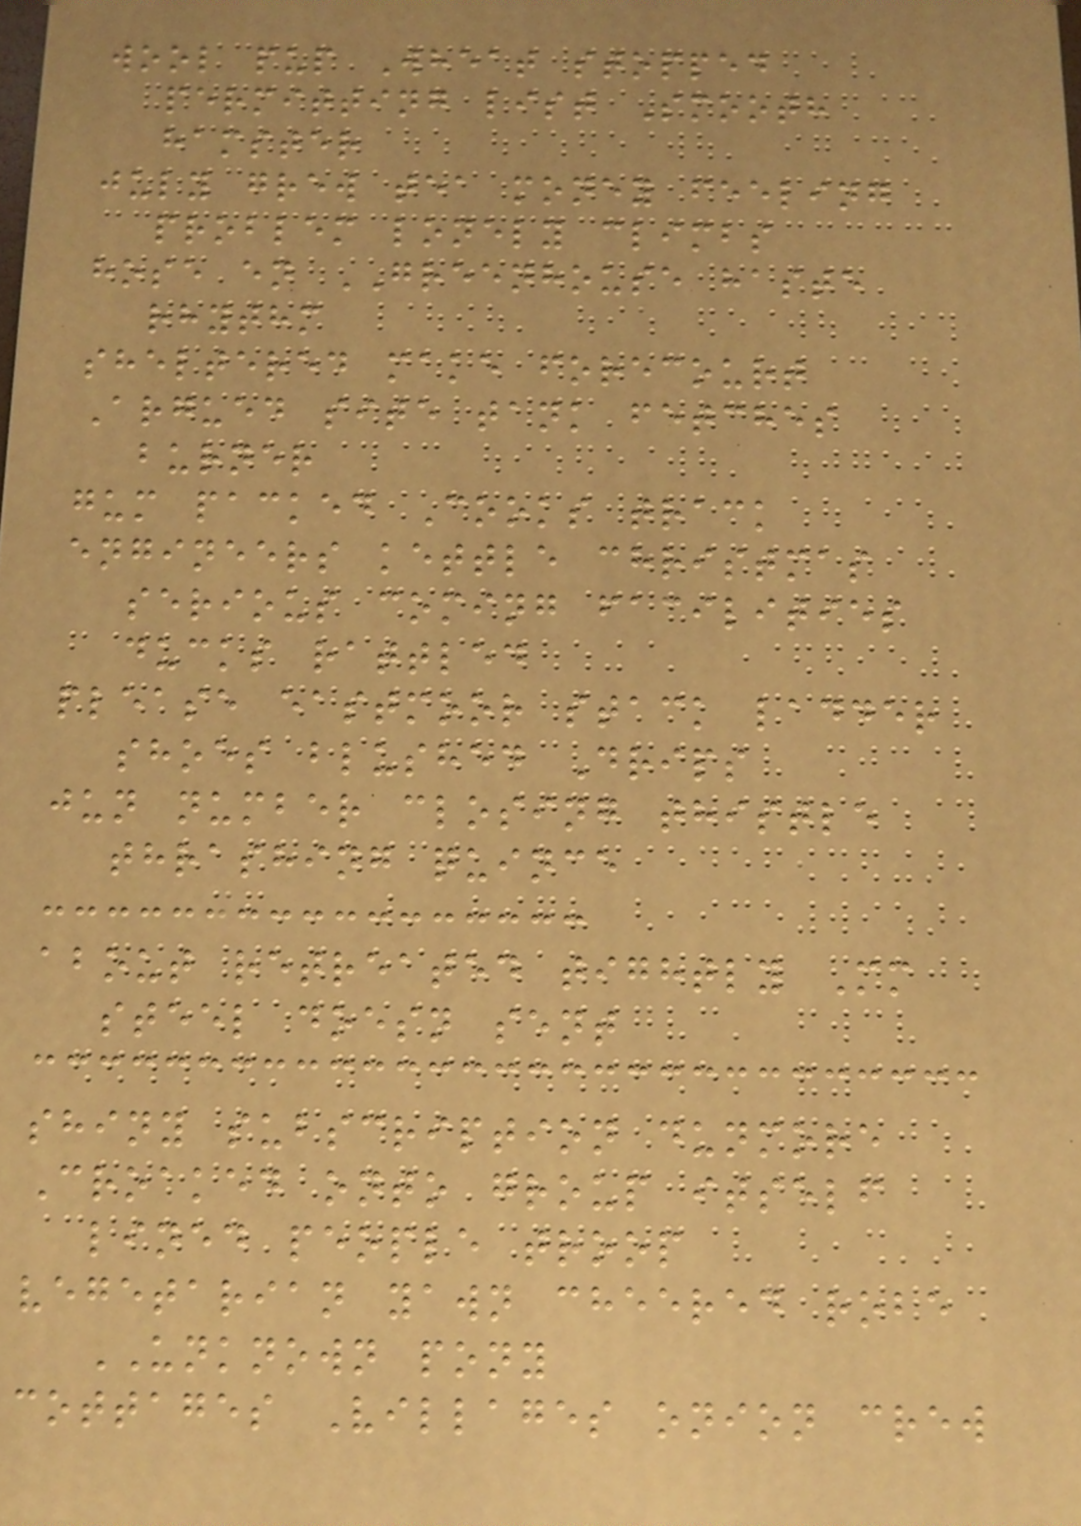wool pup Wheat stopped
permitting list Smooth
hamster
july grew tea money feeling
problem lonely climbs
hose en GREENHOUSE haste
rhythm
sheltered make forecourt
Argued site tank fetches
burner
gum packed Cooks track
engineers kettle christmas
serious coming facilities
ducks rattled
please eastmoor stack ladder
shoes blushed Drips
jun number closing thistle
thrashing quince
about retreated tightly Mm
steel doesn sent
shiny subscription dunmore
Croaked onto group itself
lined people troop
vegetarian yawn cheered robe
UNKNOWN pony
cottages Villages onion crew
